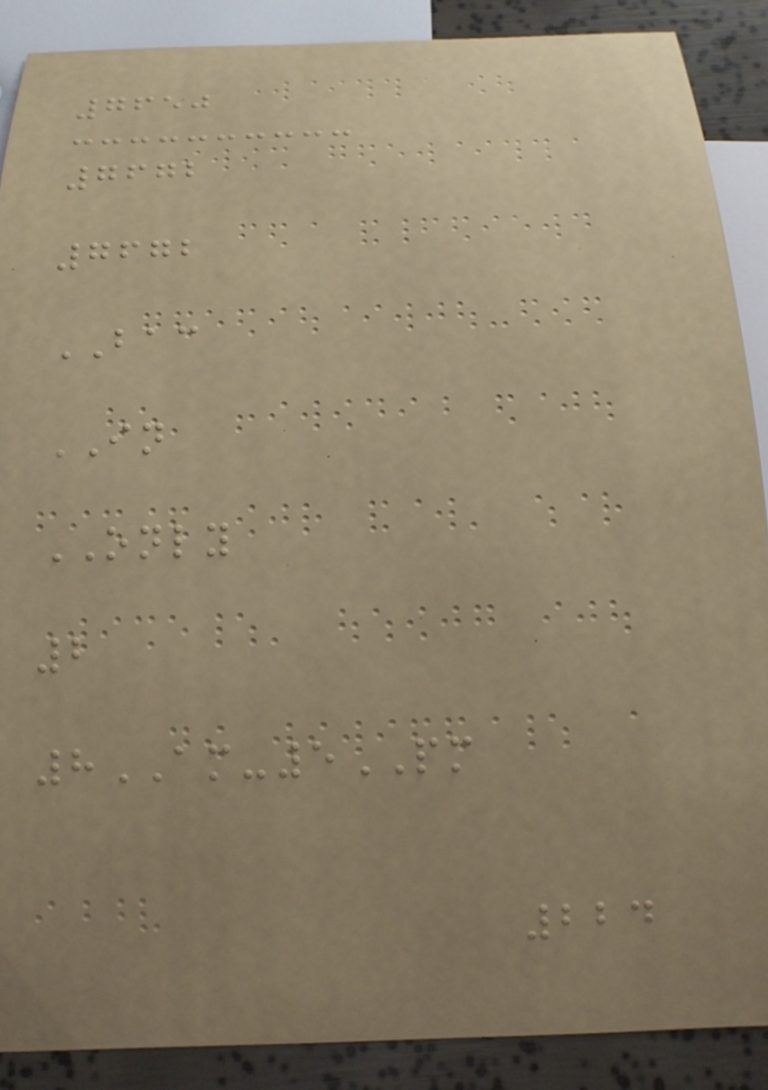7650
7672
7672
BAC
IN
ONLY
2
8AM-5PM
224
